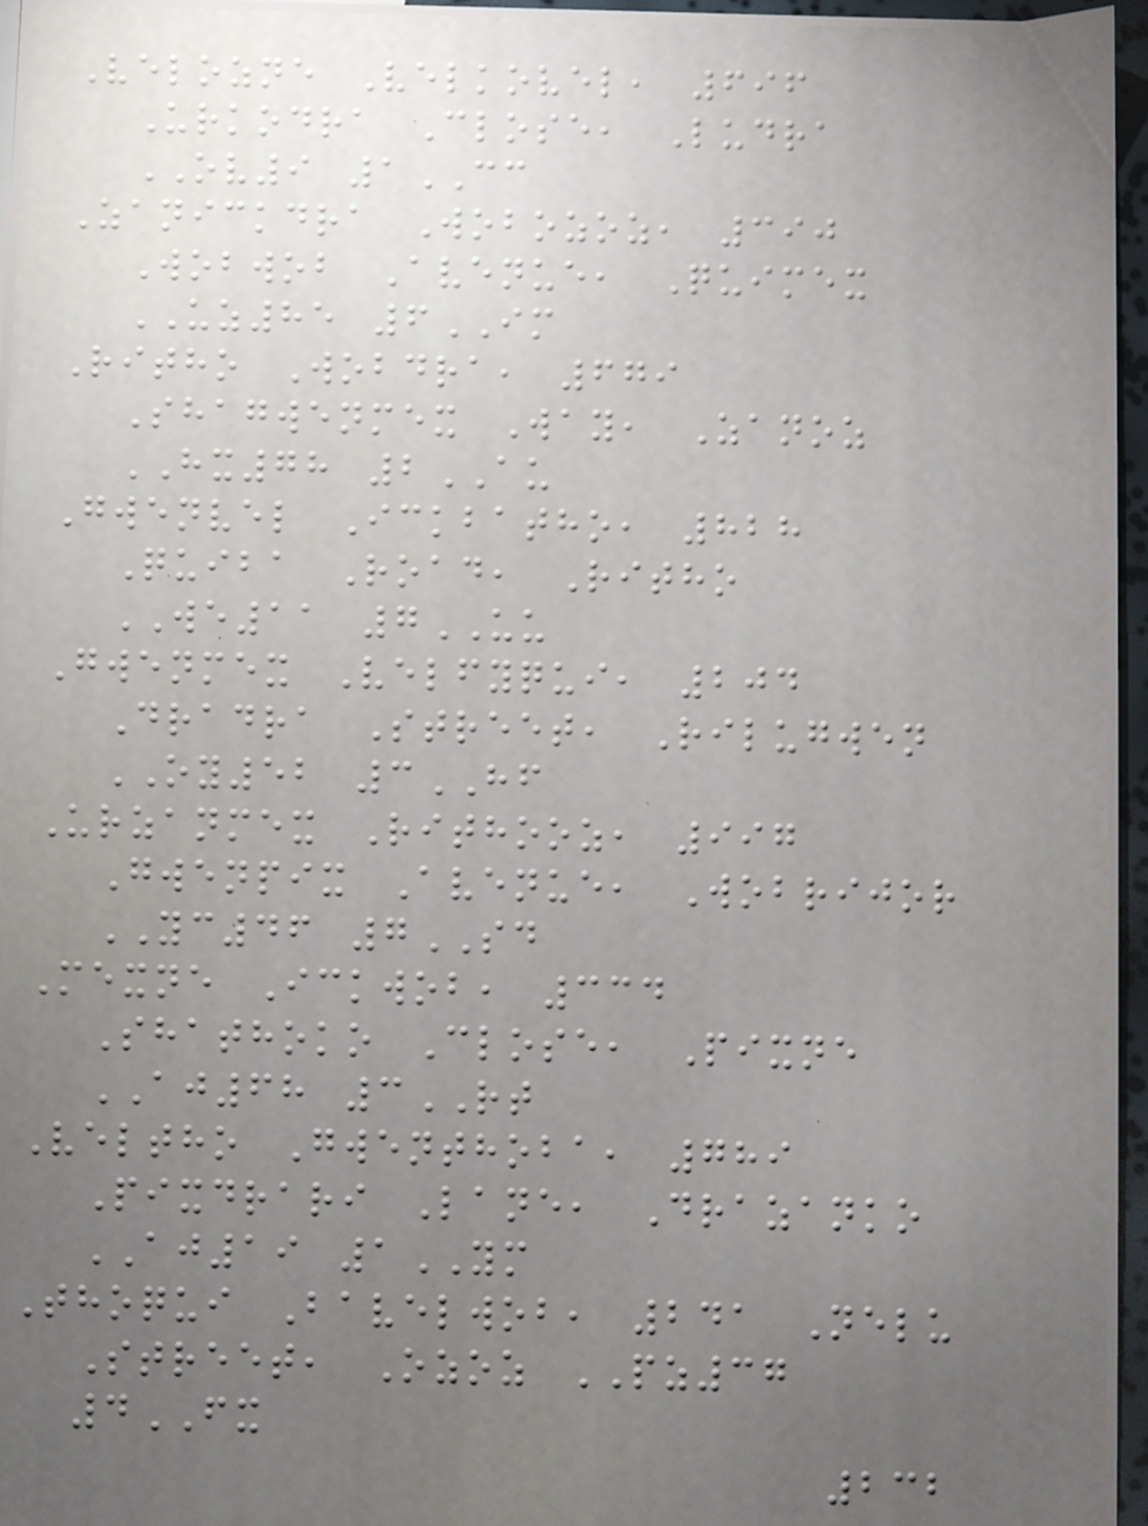Velozne Velkovel, 696
Urkodra Close, Ludra
OV9 1CC
Zanickdra Wobozoz, 390
Wobwob Avenue, Quimex
UZ85 6IM
Ritho Wobdra, 679
Shagwenmex Way, Zanoz
HX78 2AU
Gwenvel Ickbatho, 828
Quiba Road, Ritho
WE11 7UU
Gwenmex Velfyqui, 204
Dradra Street, Rilugwen
OY52 3HF
Urzanmex Rithooz, 997
Gwenpix Avenue, Wobrijor
YC46 7SD
Mexne Ickwob, 334
Shathoko Close, Pixne
AJ68 3RT
Veltho Gwenthoba, 789
Pixdrari Lane, Drazanko
AJ19 1YM
Thoqui Bavelwob, 241 Nelu
Street, Ozoz PZ37
4FX
232
